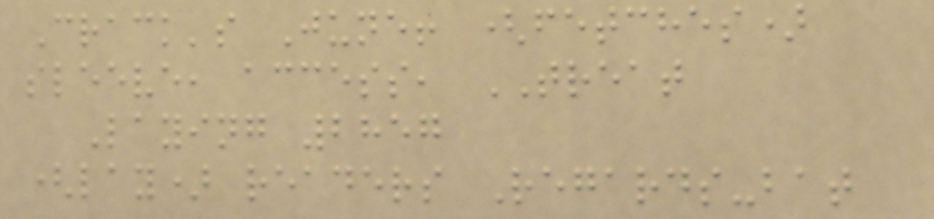Crack's June! (fetches)
sleeve, access, TREAT
Laying 2857
(lay) readers Regards-bat
